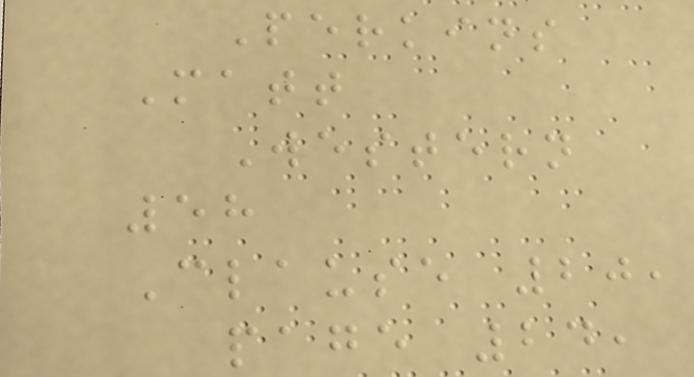Perkins
Matt
Western
58
Clause 20,
page 24,
